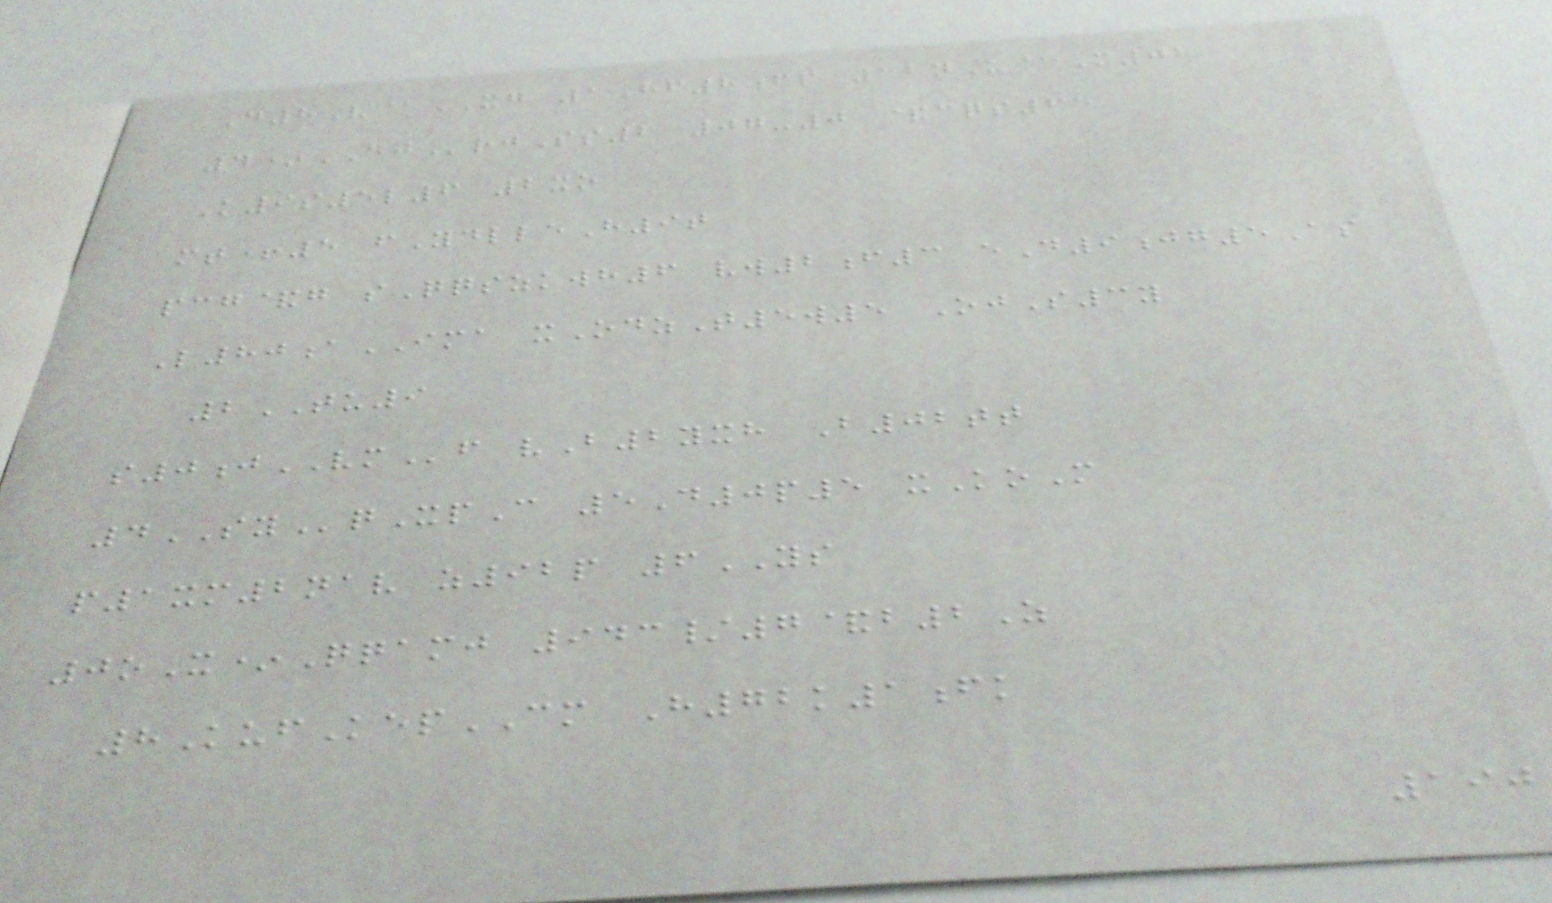D8V@XG 1Hf8fp 12nU@M08
4*DJrjSs2 07-0 &cqs65
K9s5l6 2xo
mt+5 fYdlleH9t
pcg&g sQqszkwh6 vw2f3 eD9jg5As
L80aIMA xOdzT5w5 OjS3y
2TU9
s0jVMf vB2yxh B02tt
4SYqXpC 5D0p5 xKoM
p1xm2nav z92p 6YS
0oX*Qqamj 943/7&b2Z
8KufKepCM H72k1fk
190
